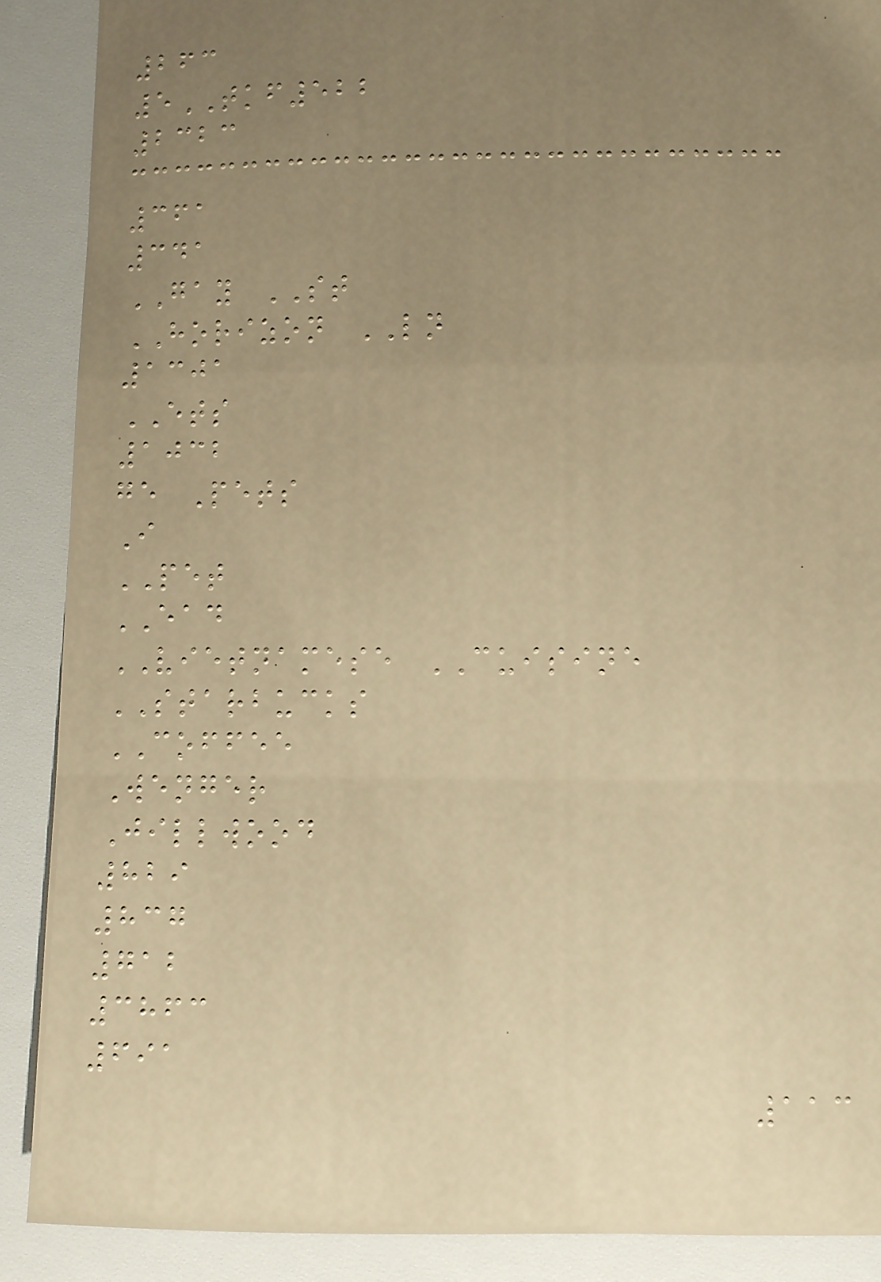263
5TKF522
2323
361
341
GAY ST
HORIZON LN
1301
ETS
1032
ge Pets
I
PET
EAD
VIETNAMESE CUISINE
STARBUCKS
COFFEE
Wenger
Jillwood
829
837
712
3863
691
113
